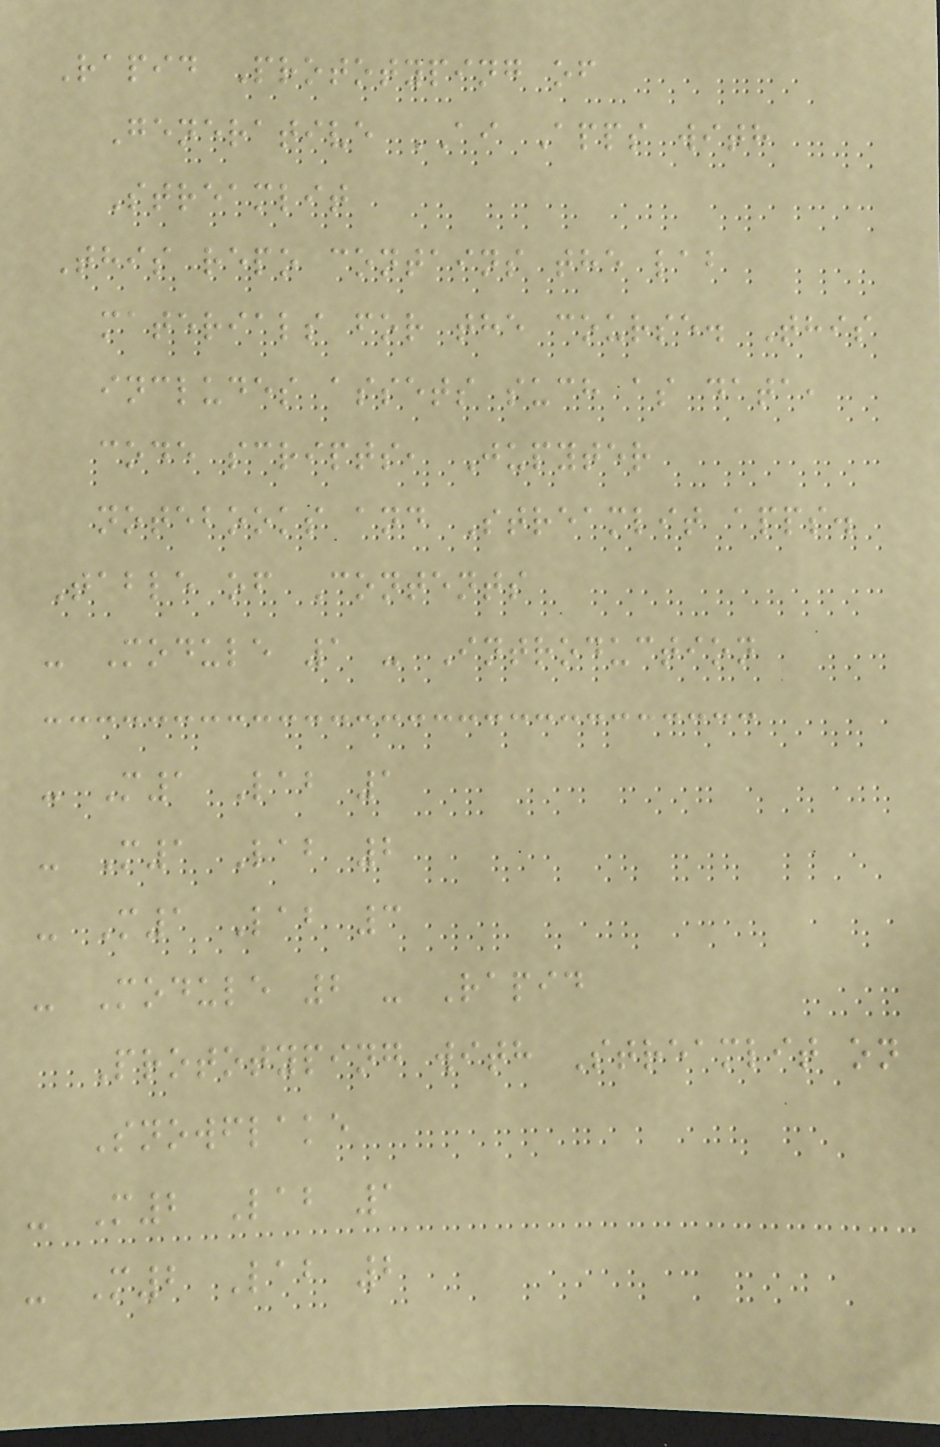Rapid Prototyping of
Generative AI Apps with
Streamlit
This repo contains the lab
materials for the course. This
includes assets such as data,
code scripts, Jupyter
notebooks and Streamlit apps.
Table of Contents
- Module 1 - Introduction
- M1 Lab 1
- M1 Lab 2
- M1 Lab 3
- Module 2 - Rapid
Prototyping with Streamlit on
Snowflake
- M2 Lab 1
- M2 Lab 2
